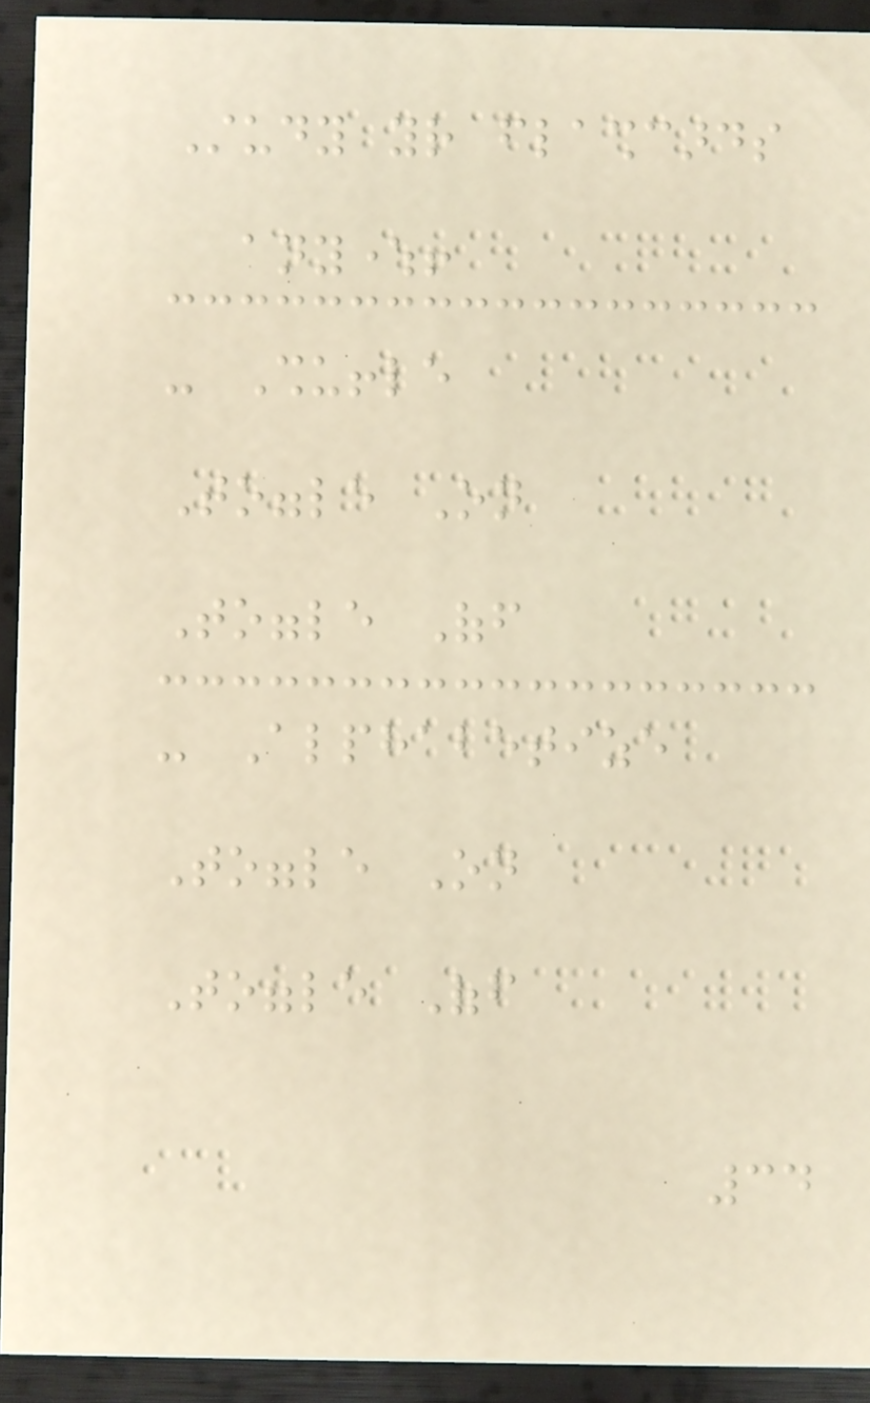Study your flashcards
anywhere!
- Shuffle
Toggle On
Toggle Off
- Alphabetize
Toggle On
Toggle Off
34
